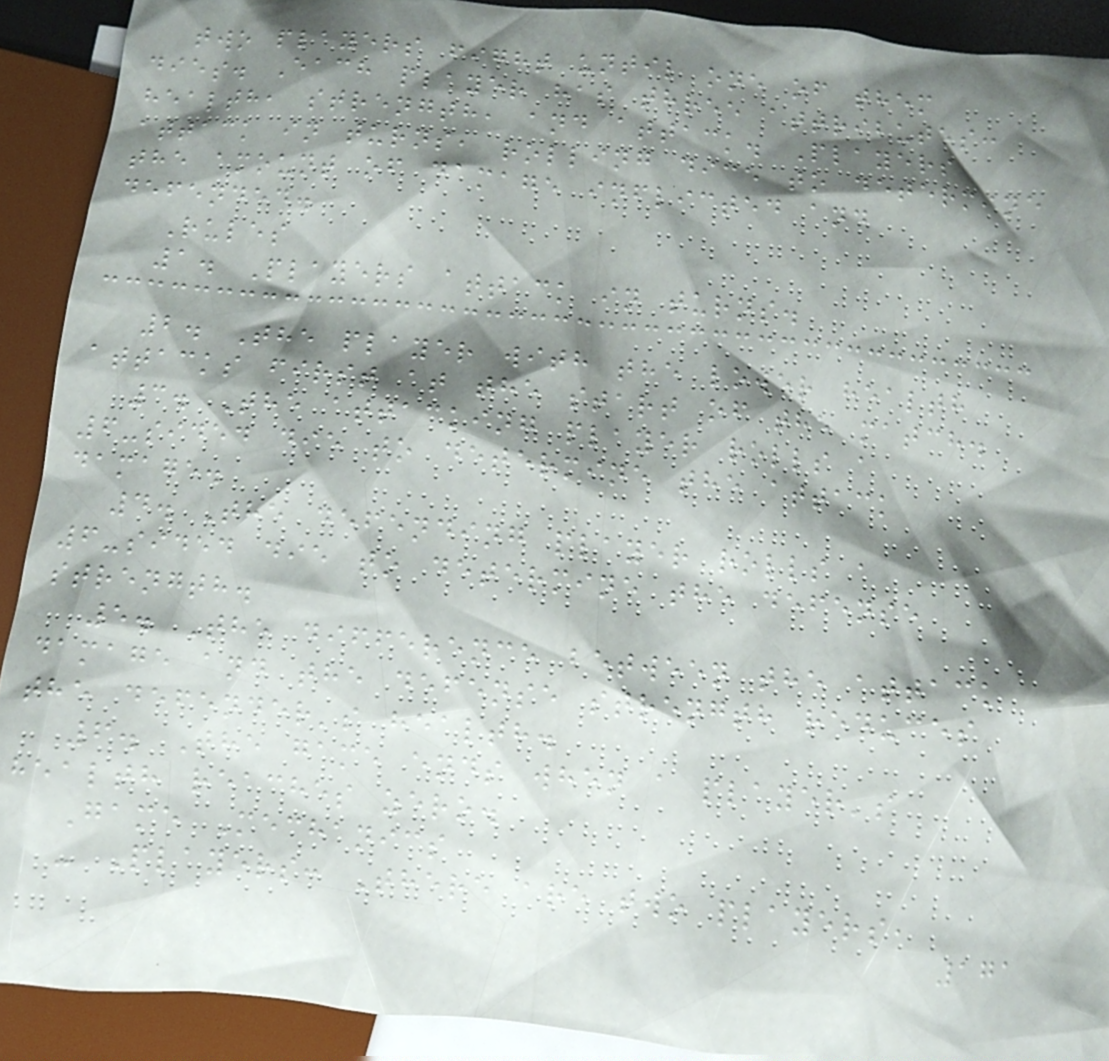two players fight until one of them
dies. Each player has three attributes:
health, strength, and attack. Players
attack in turns, rolling dice to determine
the amount of damage inflicted and
defended.
Rules
1. Players attack in turns.
2. The player with the lower health
attacks first at the start of the match.
3. The attacking player rolls a
6-sided die to determine the attack
damage.
4. The defending player rolls a
6-sided die to determine the defense
strength.
5. The difference between the attack
damage and the defense strength reduces
the defender's health.
6. The game ends when a player's
health reaches zero.
Game Mechanics
- Players: There are two players,
171
